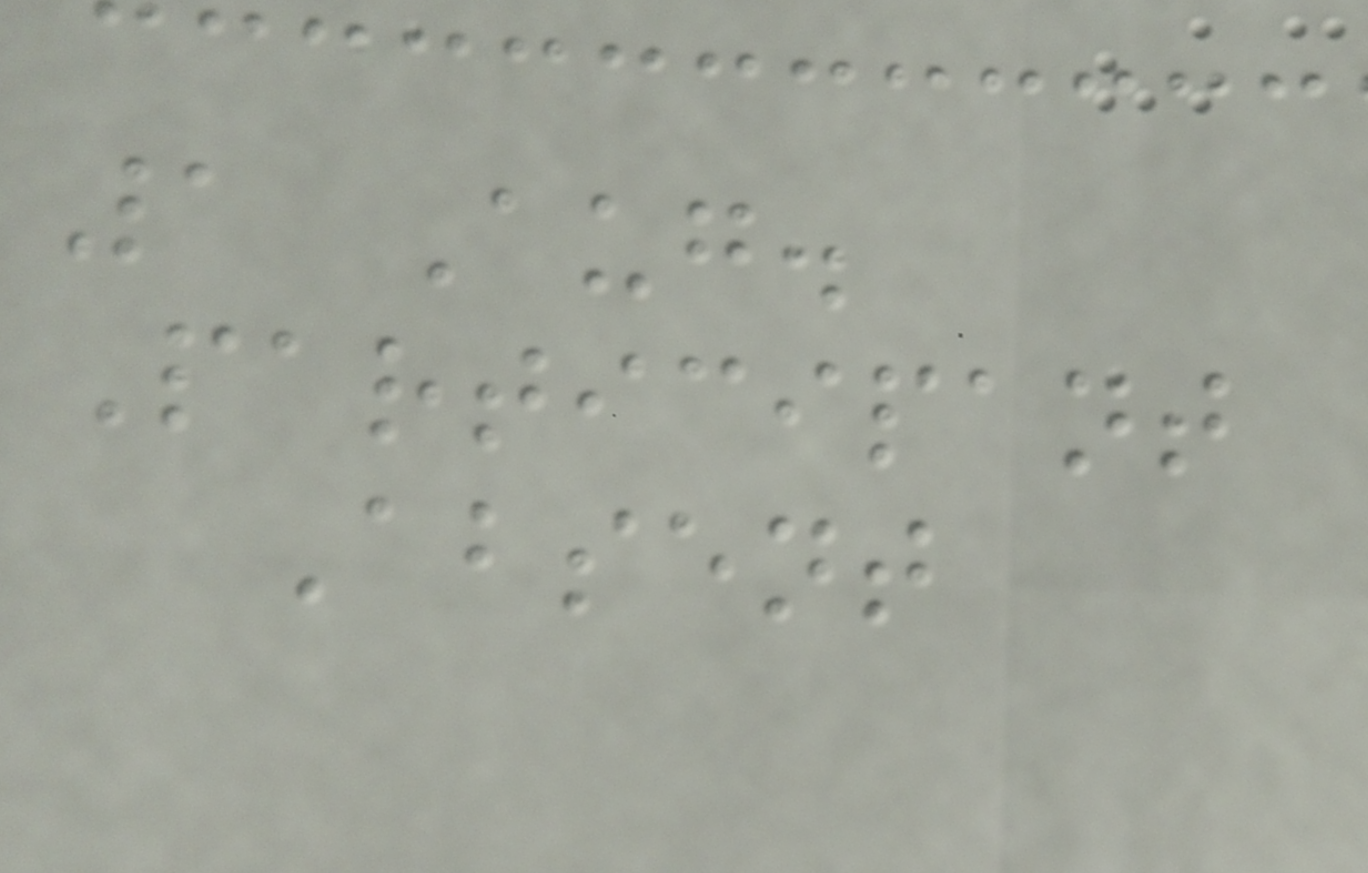1 Aug.
Participant
Absent
